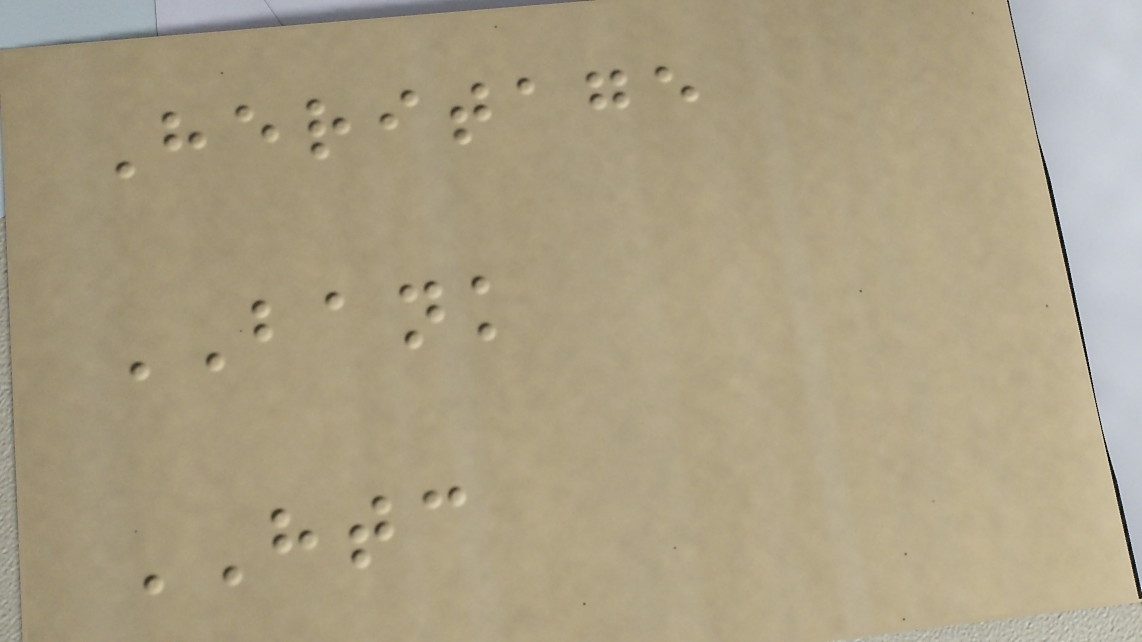Heritage
BANK
HTC
